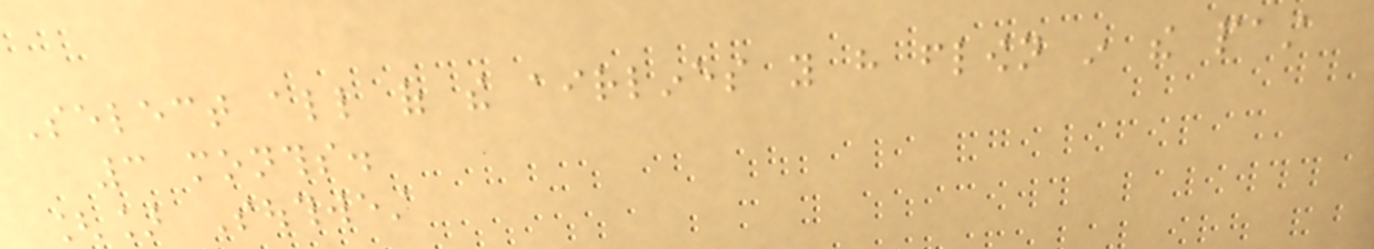Select all of the airlines you have flown in the past
3 months.
[] Southwest
